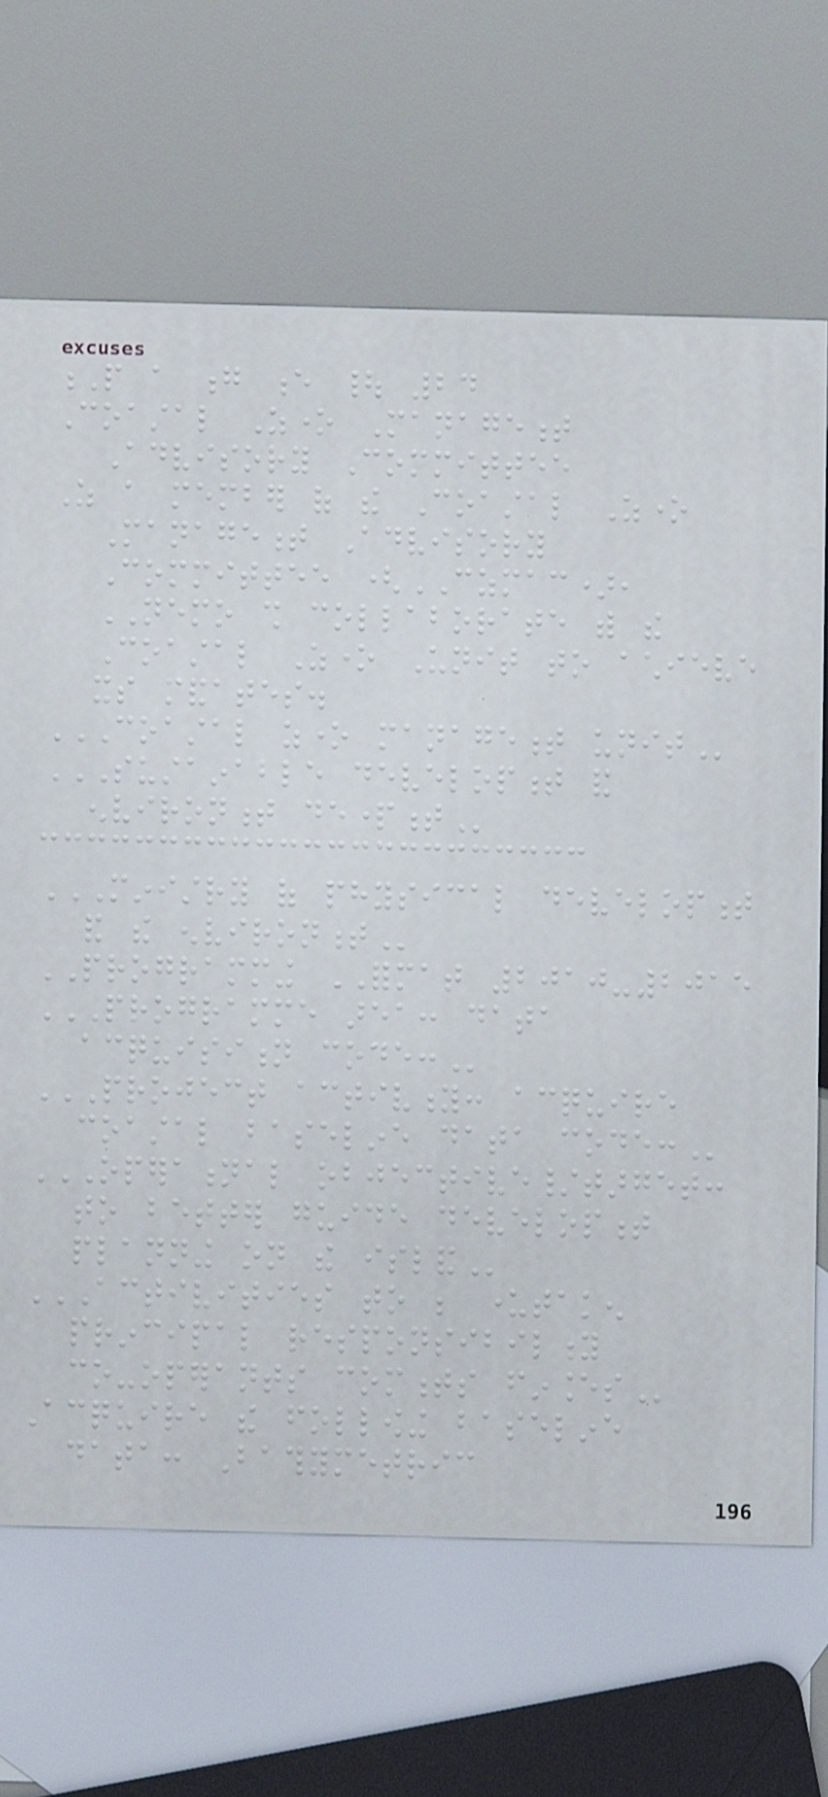P a g e | 24
Coastal Zone Management
Advisory Committee
As a member of the Coastal Zone
Management Advisory
Committee (CZMAC),
NEMO shall collaborate with the
Coastal Zone Unit to achieve
its mandates.
COASTAL ZONE MANAGEMENT UNIT
SUSTAINABLE DEVELOPMENT AND
ENVIRONMENT DEPARTMENT
MINISTRY OF PHYSICAL DEVELOPMENT
AND THE ENVIRONMENT
PROGRAMMING FORMAT 2010-2015
PROGRAMME AREA: DATA
ACQUISITION CODE:
PROJECT ACTIVITY: ACQUIRE
COASTAL BASELINE DATA CODE:
OPERATIONAL OBJECTIVE/TARGET:
TO BETTER GUIDE DEVELOPMENT
PLANNING ON THE ISLAND
ACTIVITIES TO BE UNDERTAKEN
PRINCIPAL RESPONSIBILITY
CO-OPERANTS COMMENTS FINANCES
Acquire the following baseline
data: Bathymetric
